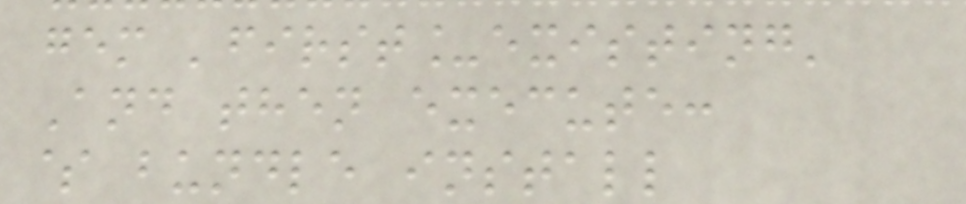gem 'first_existing'
And then execute:
$ bundle install
